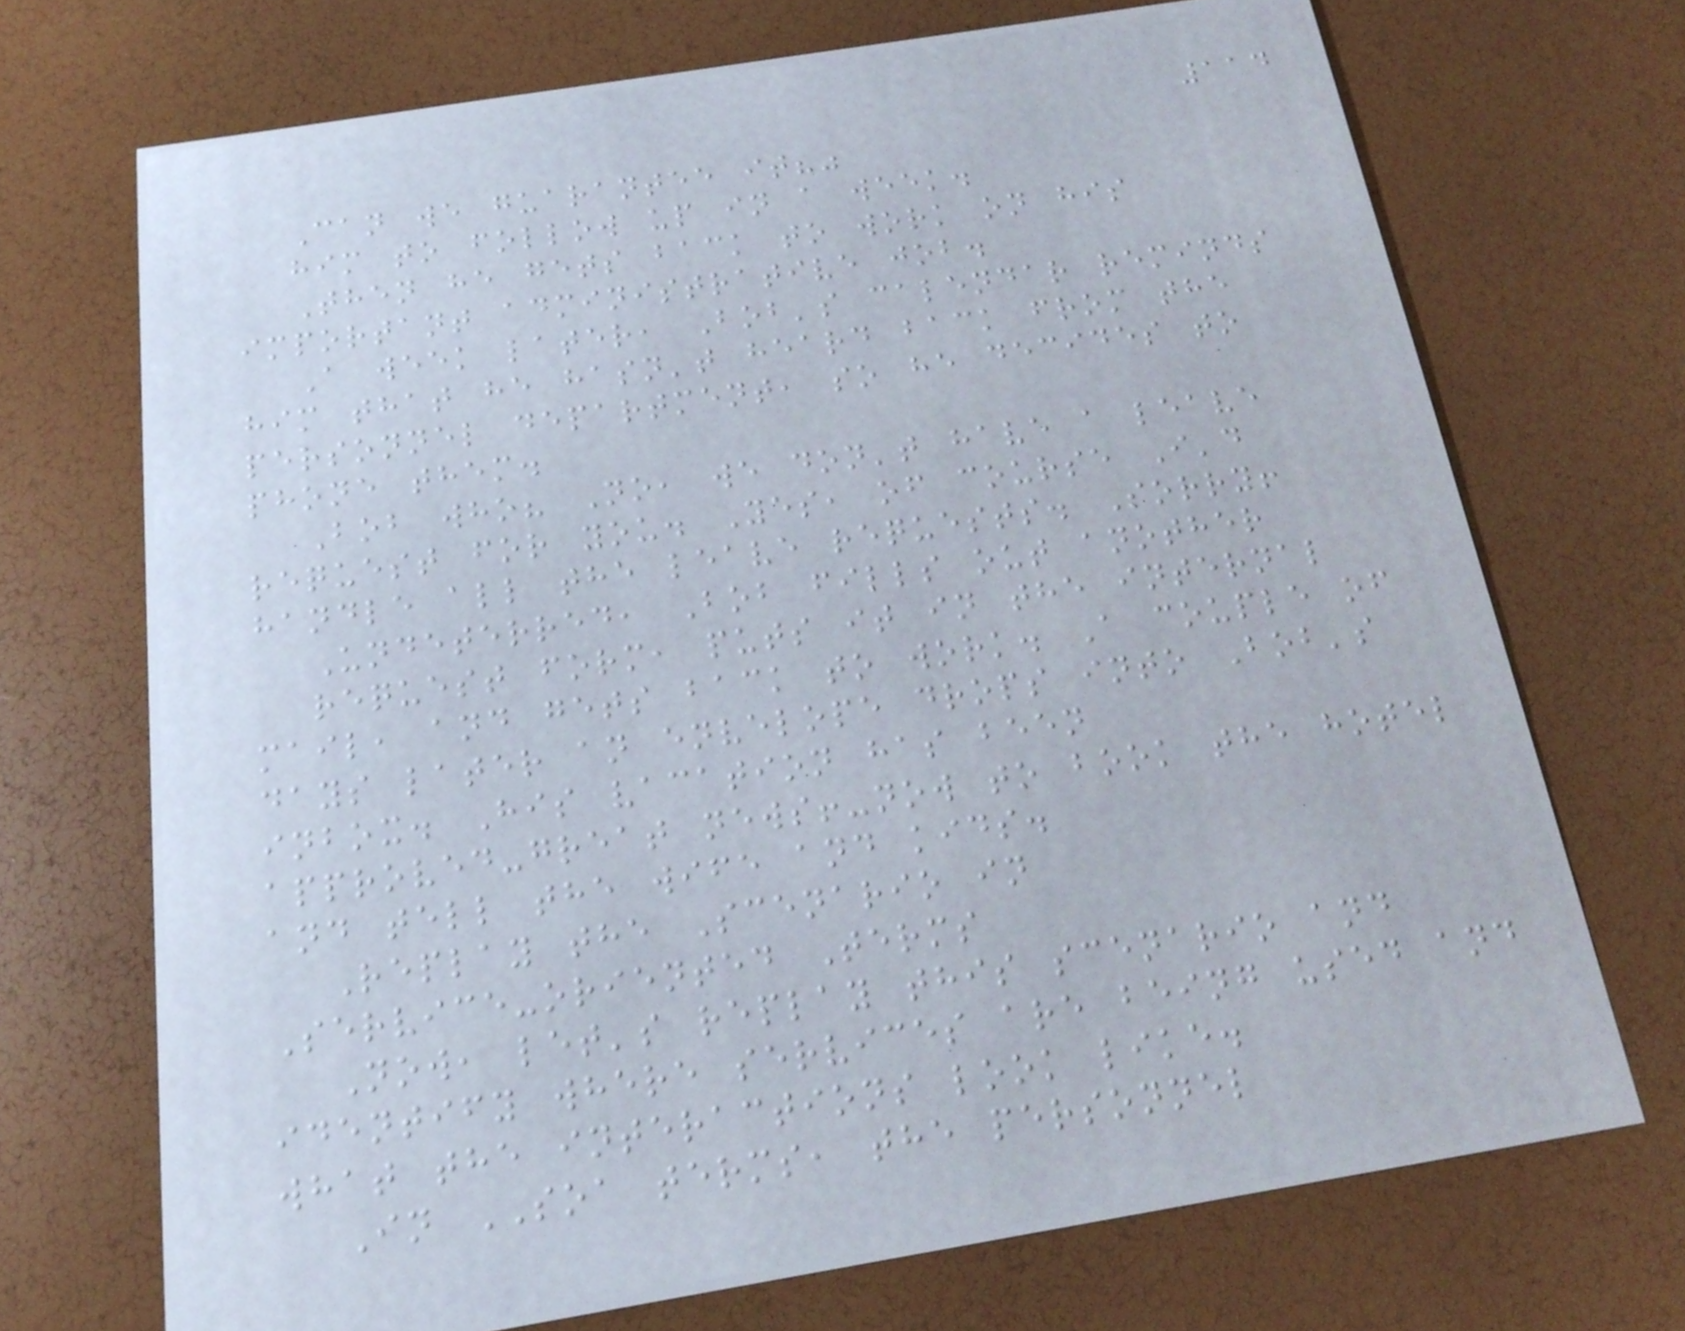114
Can we guarantee it?"
him to follow up in a week.
Then he gets back to work on his
important administrative job.
A week later, Bob's calendar reminds
him that he hasn't heard back from the
personnel department, so he decides to
phone them.
Bob who? No, we don't have a leave
request for you. Yes, of course I'd
handle all the leave requests. Sorry!
Undeterred, Bob fills out another
request form, puts it in the internal
mail, and gets back to work. A couple of
days later an envelope drops into Bob's
inbox. His vacation has been
approved-great news!-now to book the hotel
and tell the wife and kids.
Replay the Scenario in
Service-oriented Terms
Now, let's replay this scenario and
identify where services are being used and
what the interactions look like.
In SOA terms, the personnel
